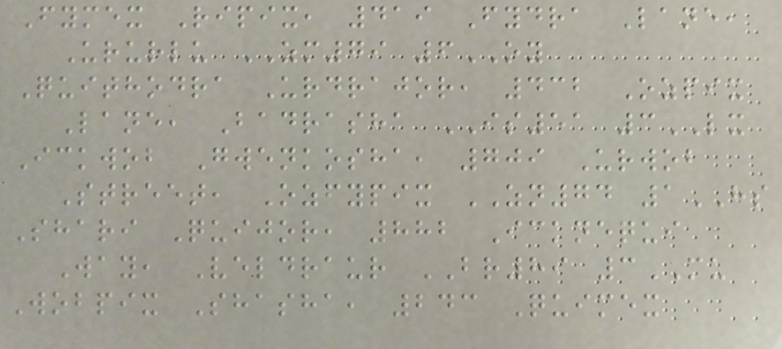Fymex Ripix, 419 Fydra Lane,
Ururlu ZM79 6OY
Quithodra Urdrajor, 432 Ozpix
Lane, Badrasha IS51 3LX
Ickwob Gwenkosha, 709 Urwob
Street, Ozfypix ZN74 1HS
Shari Quijor, 882 Icknequi
Way, Veldraur BR89 3MU
Wobpix Shasha, 243 Quimex
